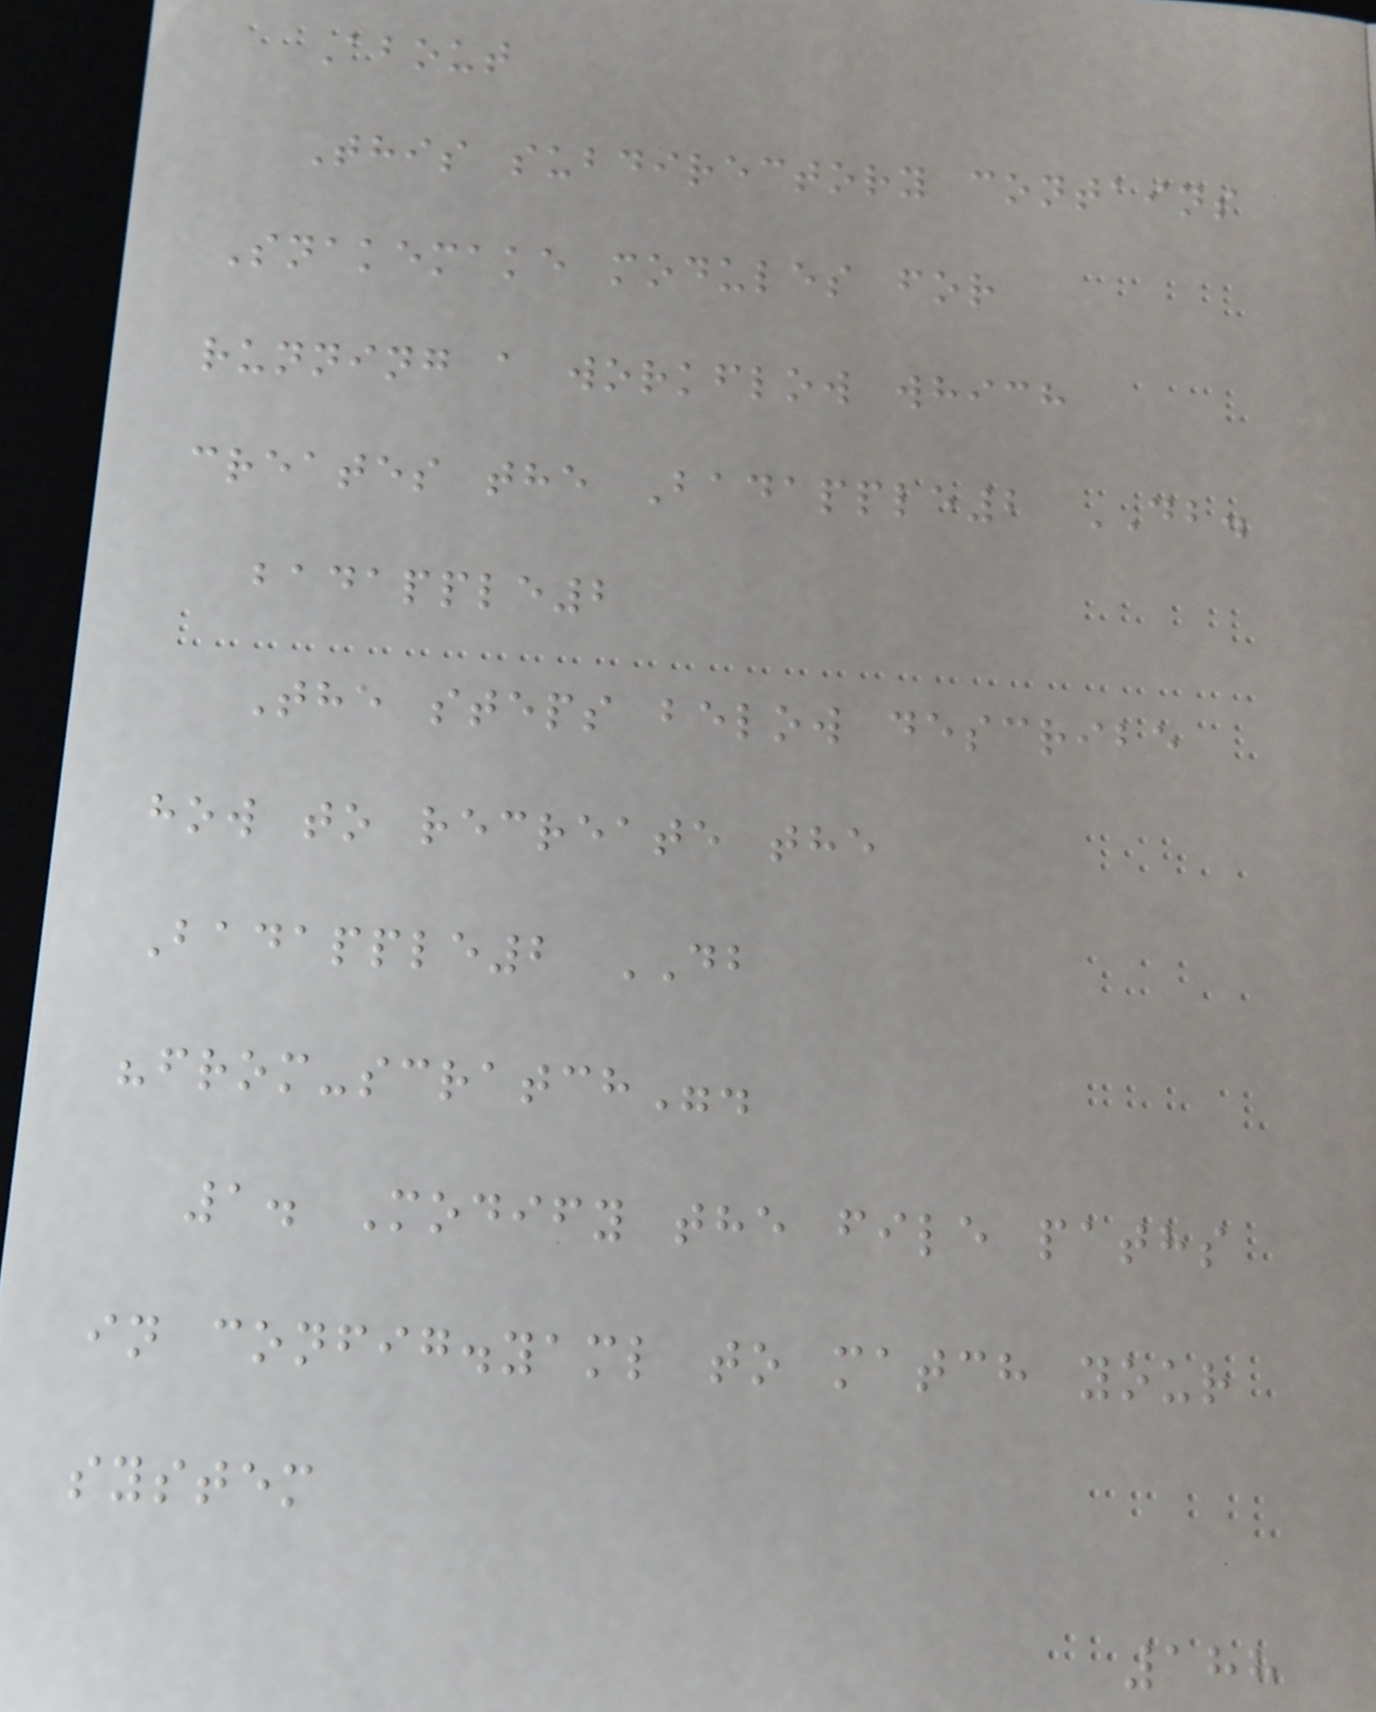About
This subdirectory contains
Snakemake modules for
running a workflow which
creates the Badapple2 DB.
badapple2
The steps below describe
how to recreate the
Badapple2 DB
"from-scratch".
1. Modify the file paths
in config.yaml to match your
system
188
